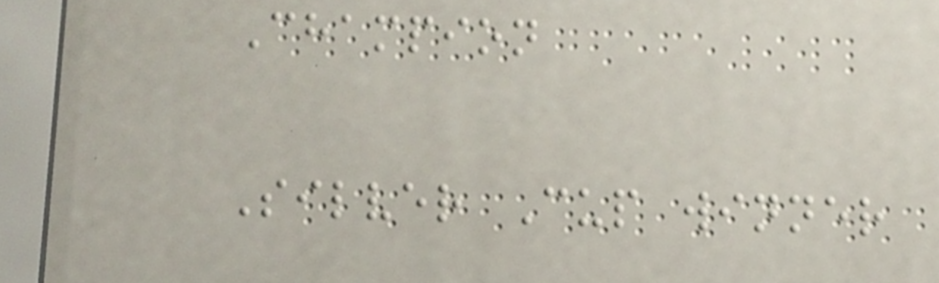Champion
Silver Cup winner
